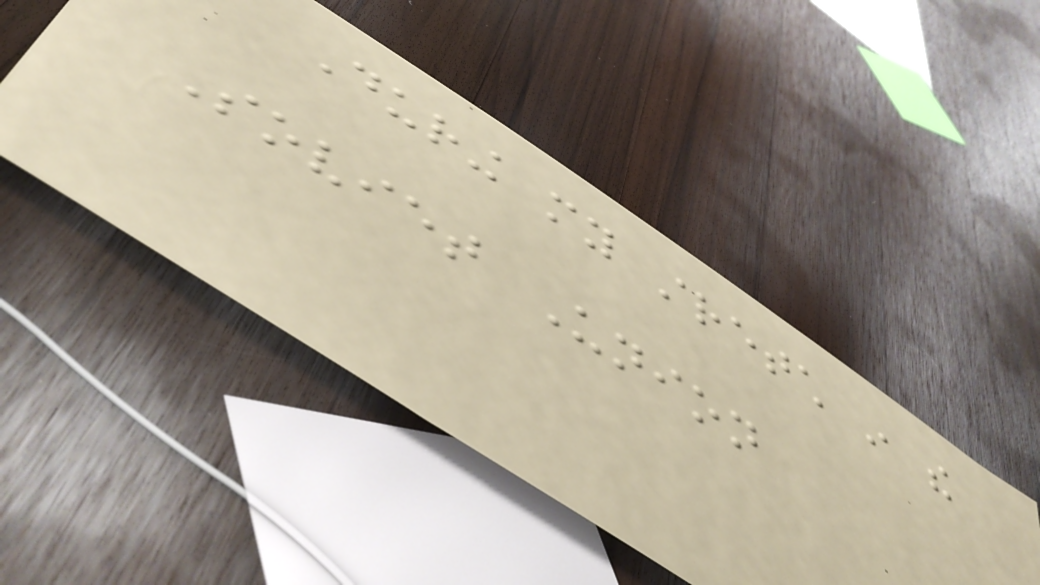During my stretch in the
Soviet Union
